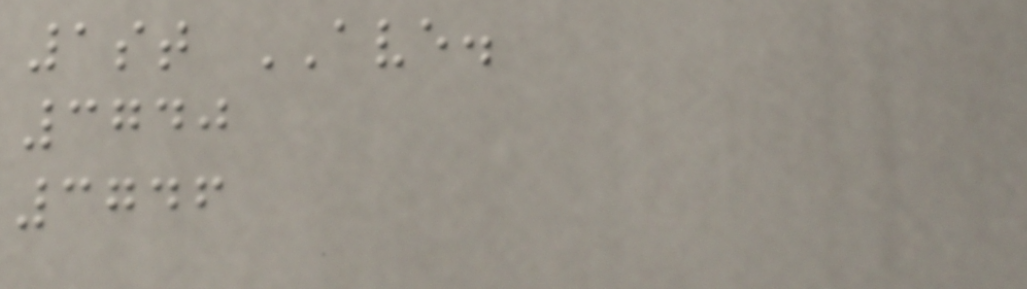1st AVE.
3740
3746
